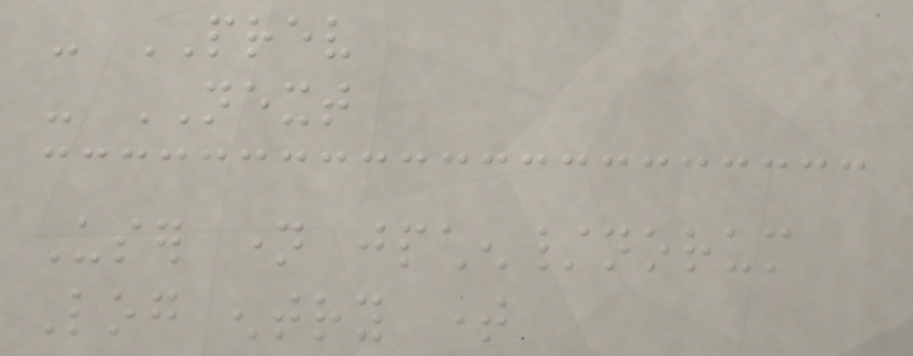- PREV
- NEXT
User name jpchen/norum
Log entry time
